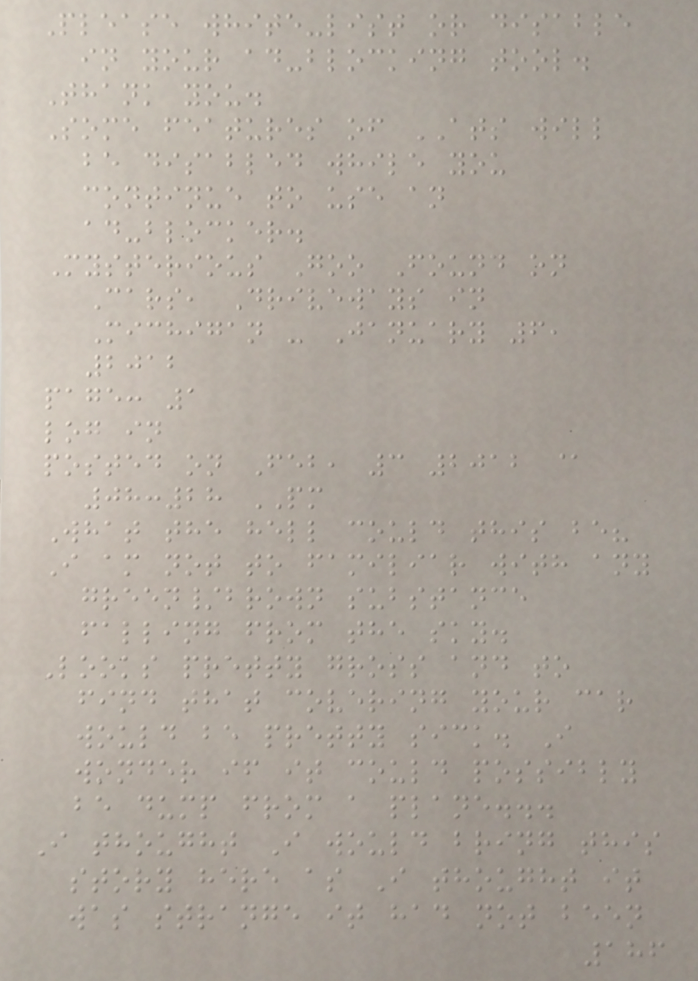Please white-list or disable
in your ad-blocking tool.
Thank you.
Some features of ATS will
be disabled while you
continue to use an
ad-blocker.
Mysterious Goo Found on
Cars, Driveways in
Michigan - January 6,
2012
page: 1
log in
posted on Feb, 3 2012 @
08:28 PM
What the hell could this be?
I am not to familiar with any
green/brown substance
falling from the sky.
Looks pretty gross and to
find that covering your car
would be pretty sick. I
wonder if it could possibly
be dump from a plane...
I thought I would bring this
story here as I thought it
was strange it had not been
186
